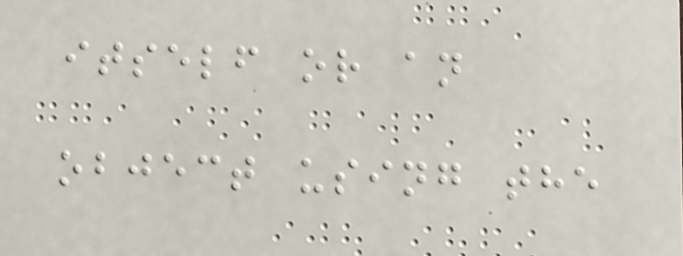itself or an
object using the
